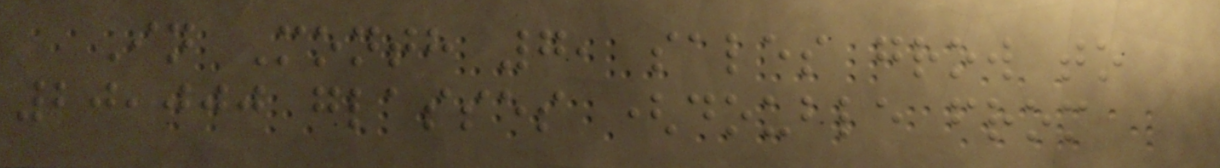In Month 7, sales grow to
20,000 glasses (double from
